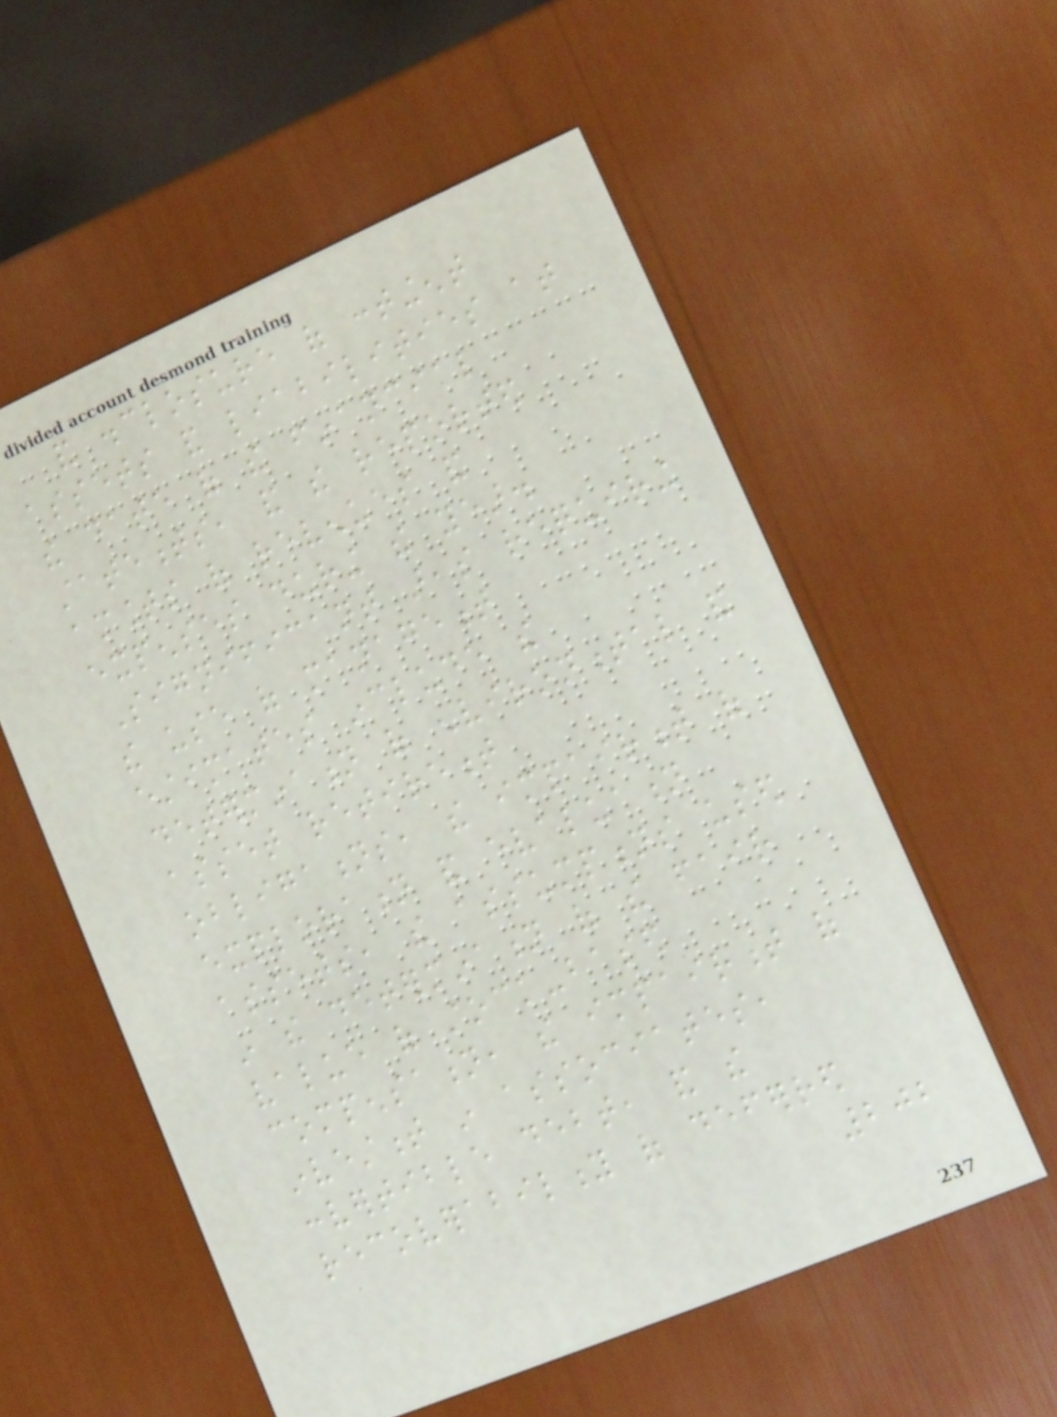and disclosure of contingent
assets and liabilities at
the date of the financial
statements, and the reported
amounts of revenues and
expenses during the year.
Significant areas requiring
the use of management
estimates include the
determination of environmental and
asset retirement
obligations, the impairment of
exploration and evaluation
assets, the assumptions used
in the determination of the fair
value of stock-based
compensation, the impairment of
investment in associates,
convertible debt, and the
recoverability of deferred
202
